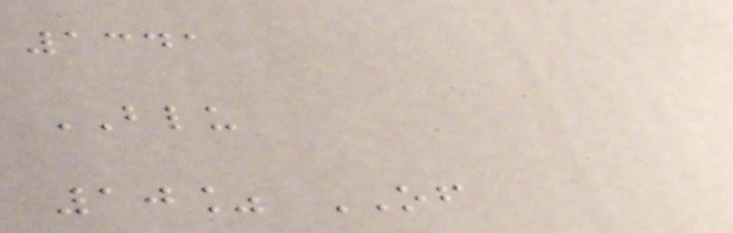1341
BLU
10% OF
